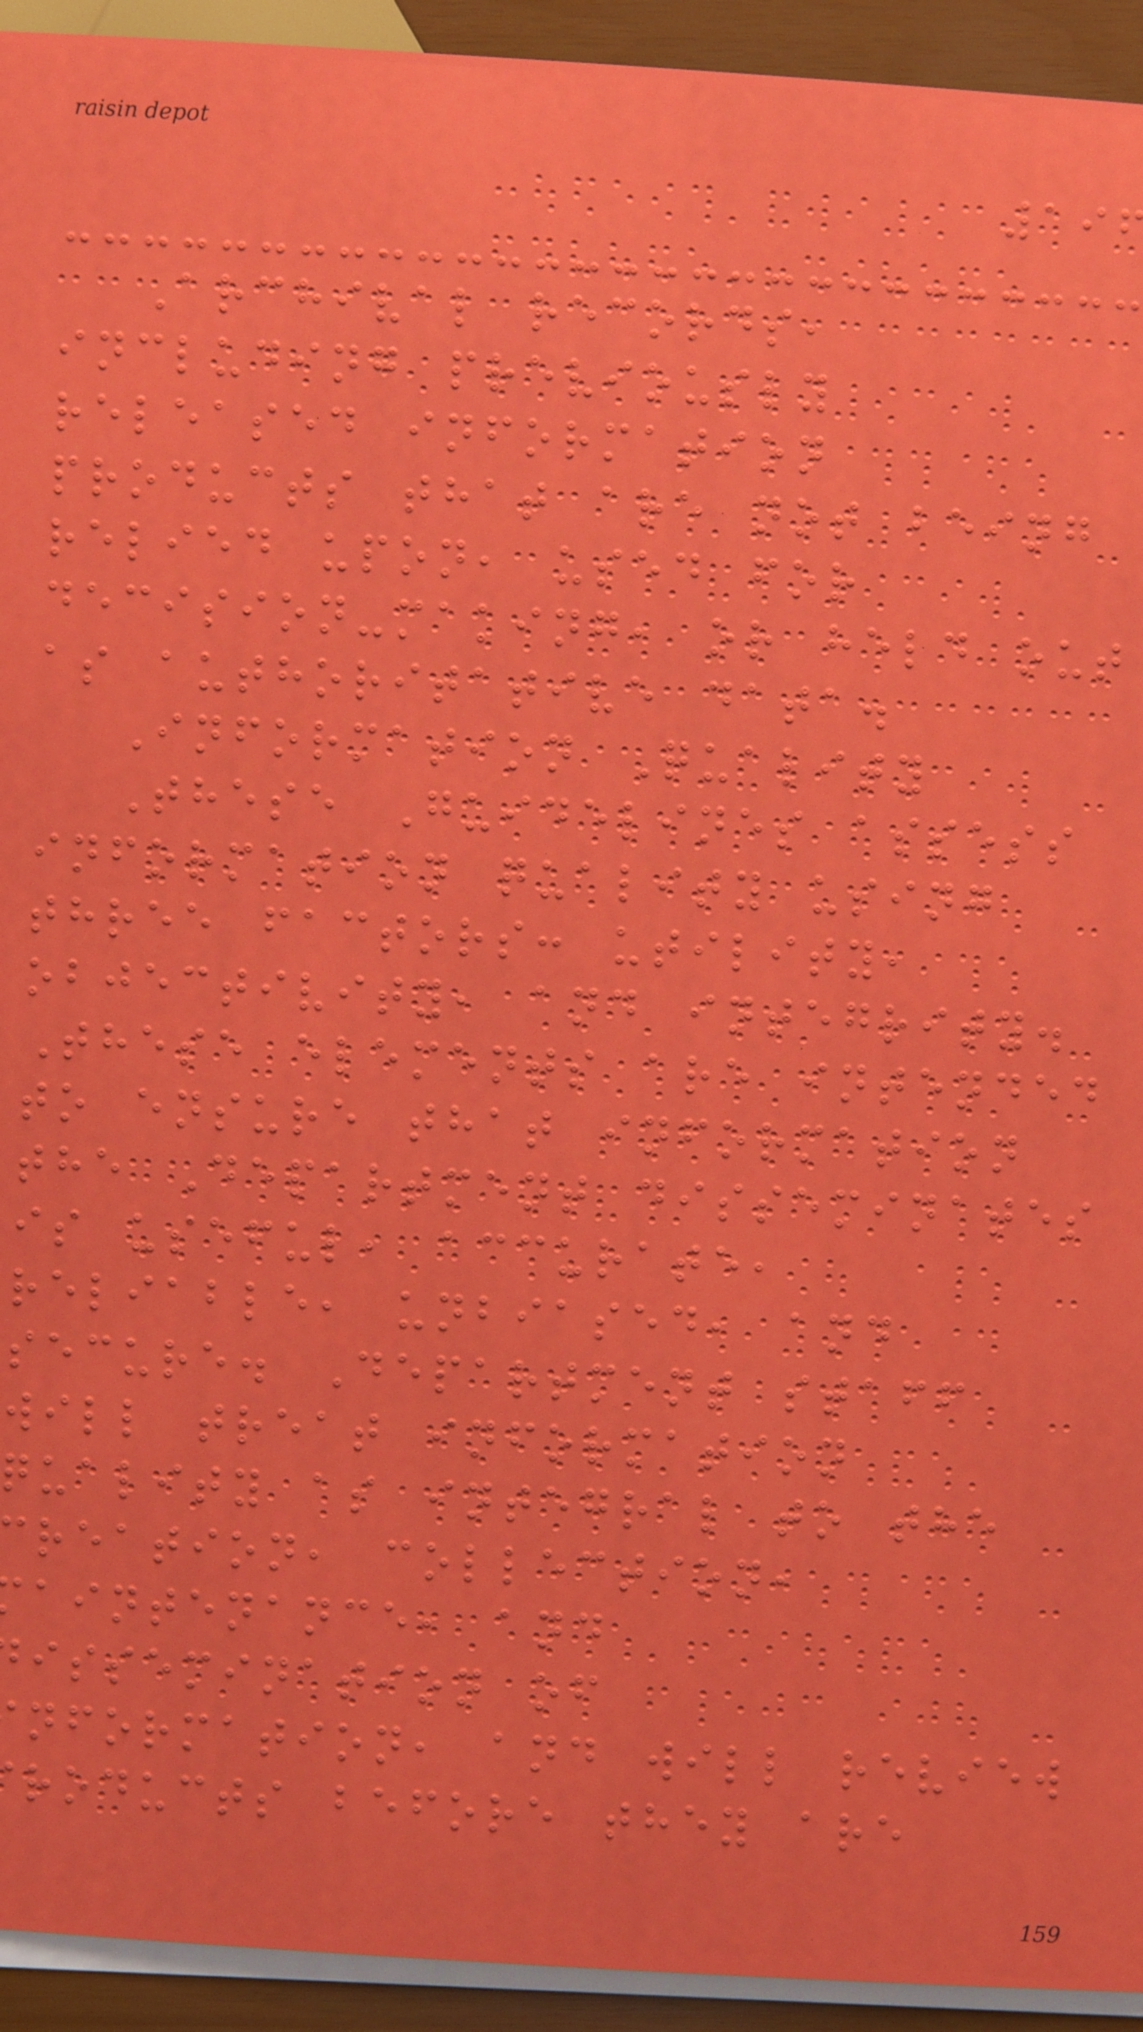Archival records,
including previously
released information
products that are not being
relied upon, used for
decision-making, or held out
as authoritative data.
Information Quality
These Guidelines assess
information quality using
three factors: utility,
objectivity, and integrity.
These elements are intended
to ensure that information
the Department disseminates
is useful, accurate,
reliable, unbiased, and
secure. Department staff
will treat information
quality as integral to the
reation, collection,
aintenance, and
issemination of
nformation, and will review
roducts before they are
